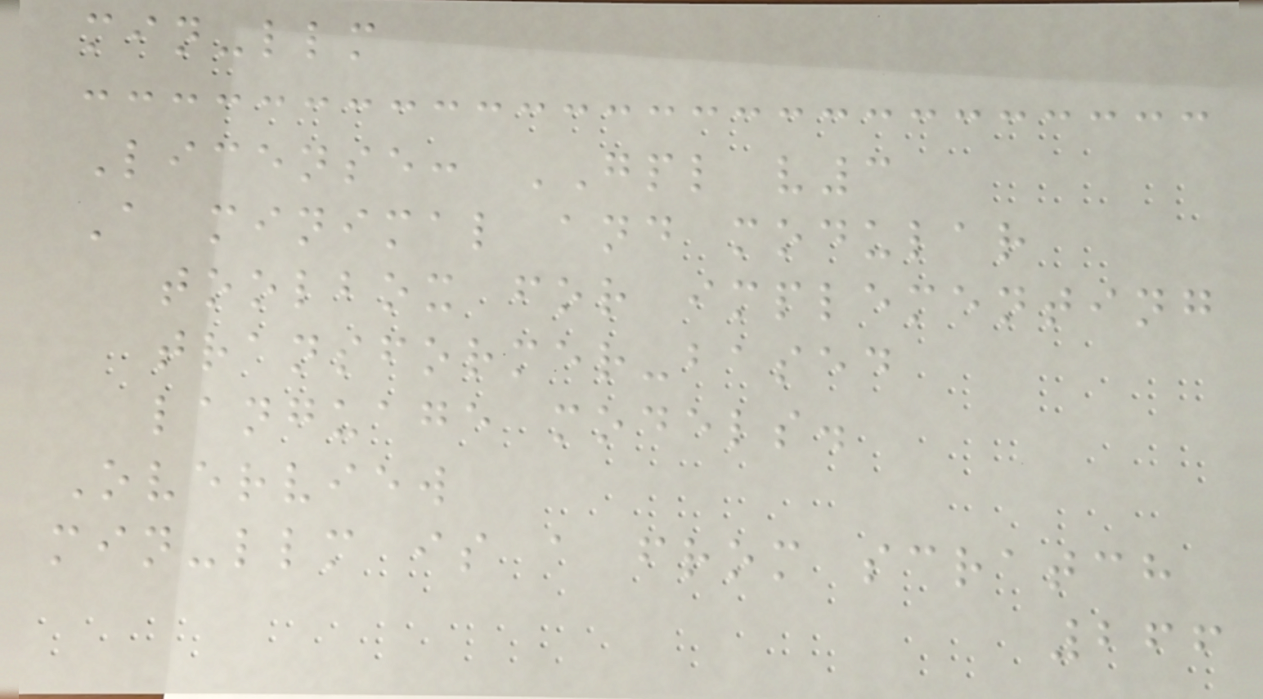min-llm
License: GPL v3
A minimal and modular
toolbox for implementing
transformer-based
language models.
Overview
min-llm is a from scratch
266
